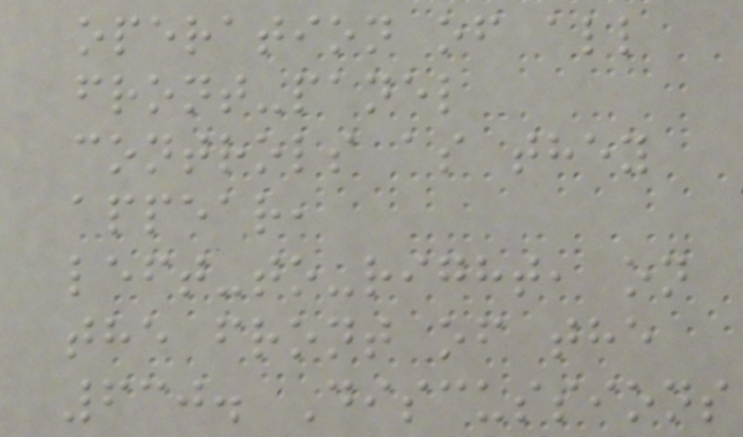operation of all
front-panel
controls as they
appear,
left-to-right, on
the front of the
630. Discussions
